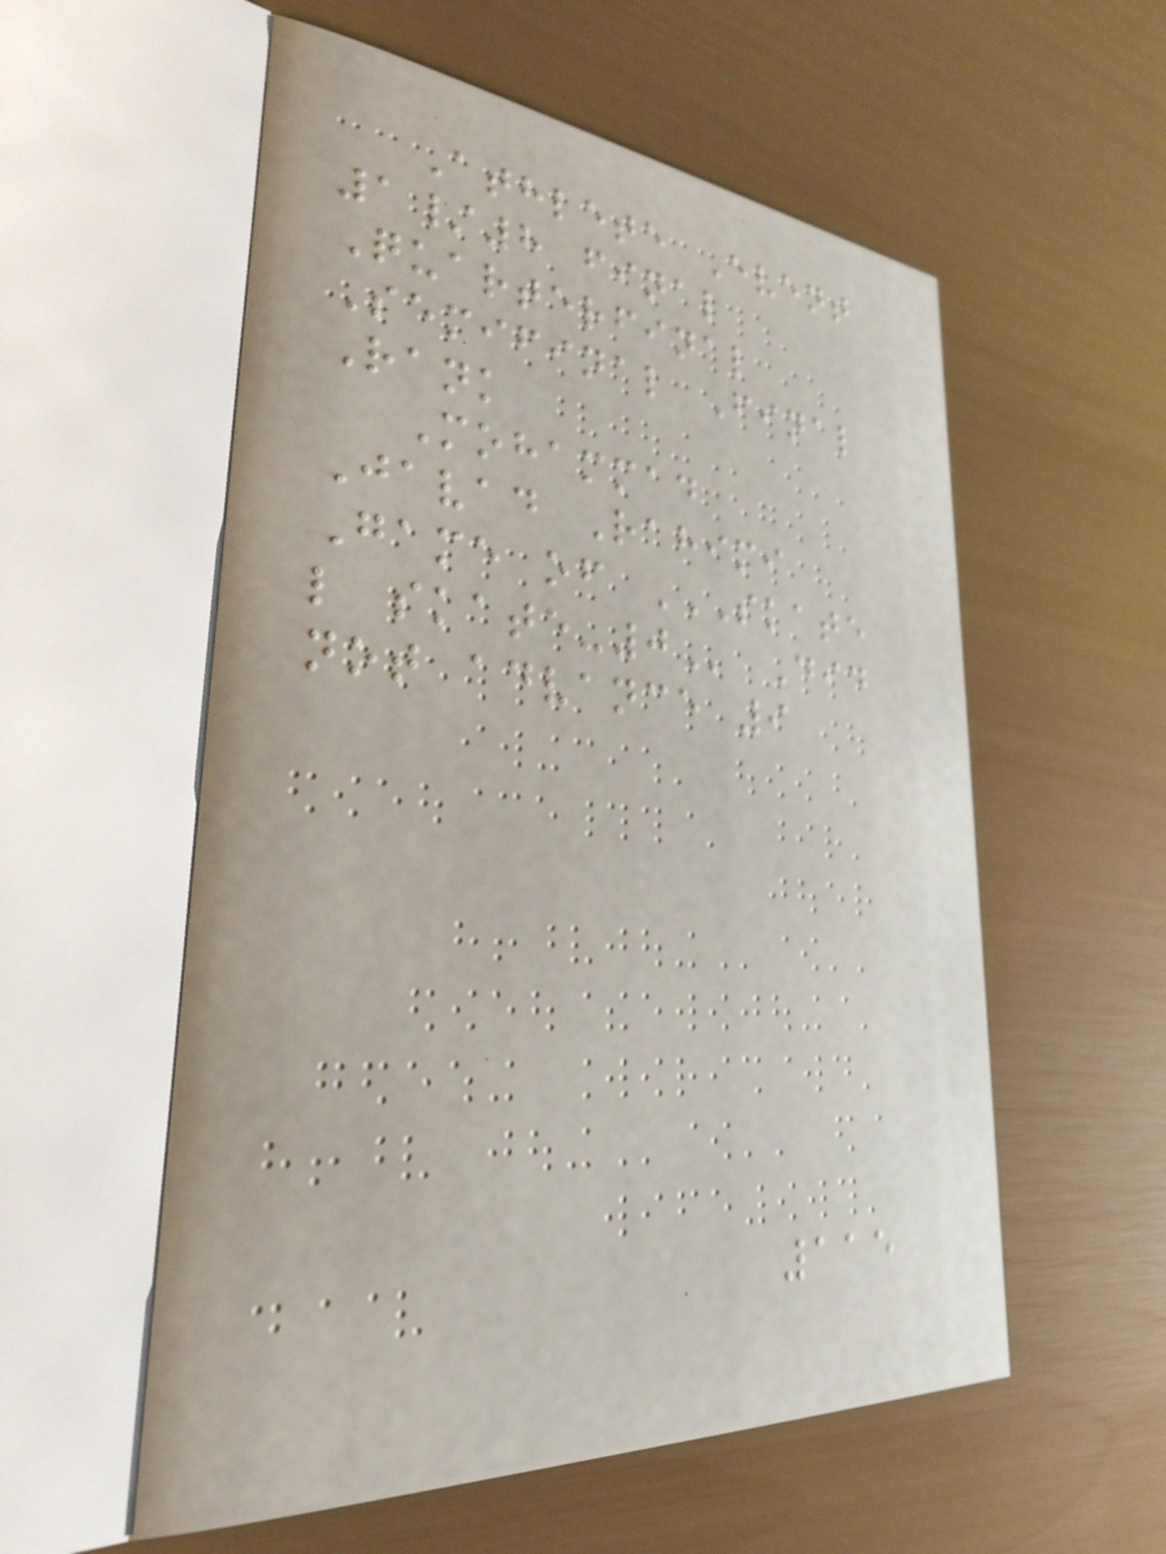Athlete Event
1/8 final
Quarterfinal
Semifinal Final
Rank
Mohammad
Javad Rahimi
Game of SKATE
L SKATE-0 Did
not advance 9
115
